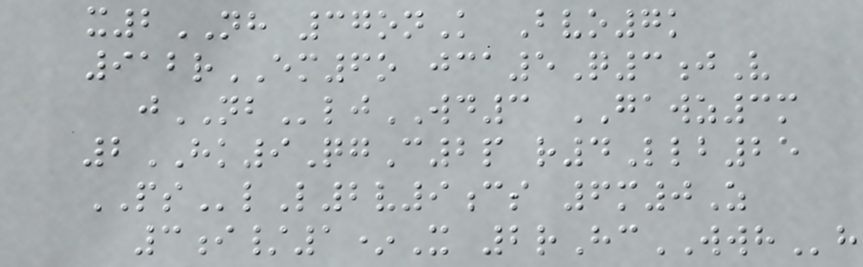x2NH 37onK Bvo7k
912rEM6o jca5Q3jV
jNBljWD3 GAWZ3m
2HK9QgC2p r4Llb25
PSlL2v9cs 6m0Z
3i/1*X 2rHcWWHh
